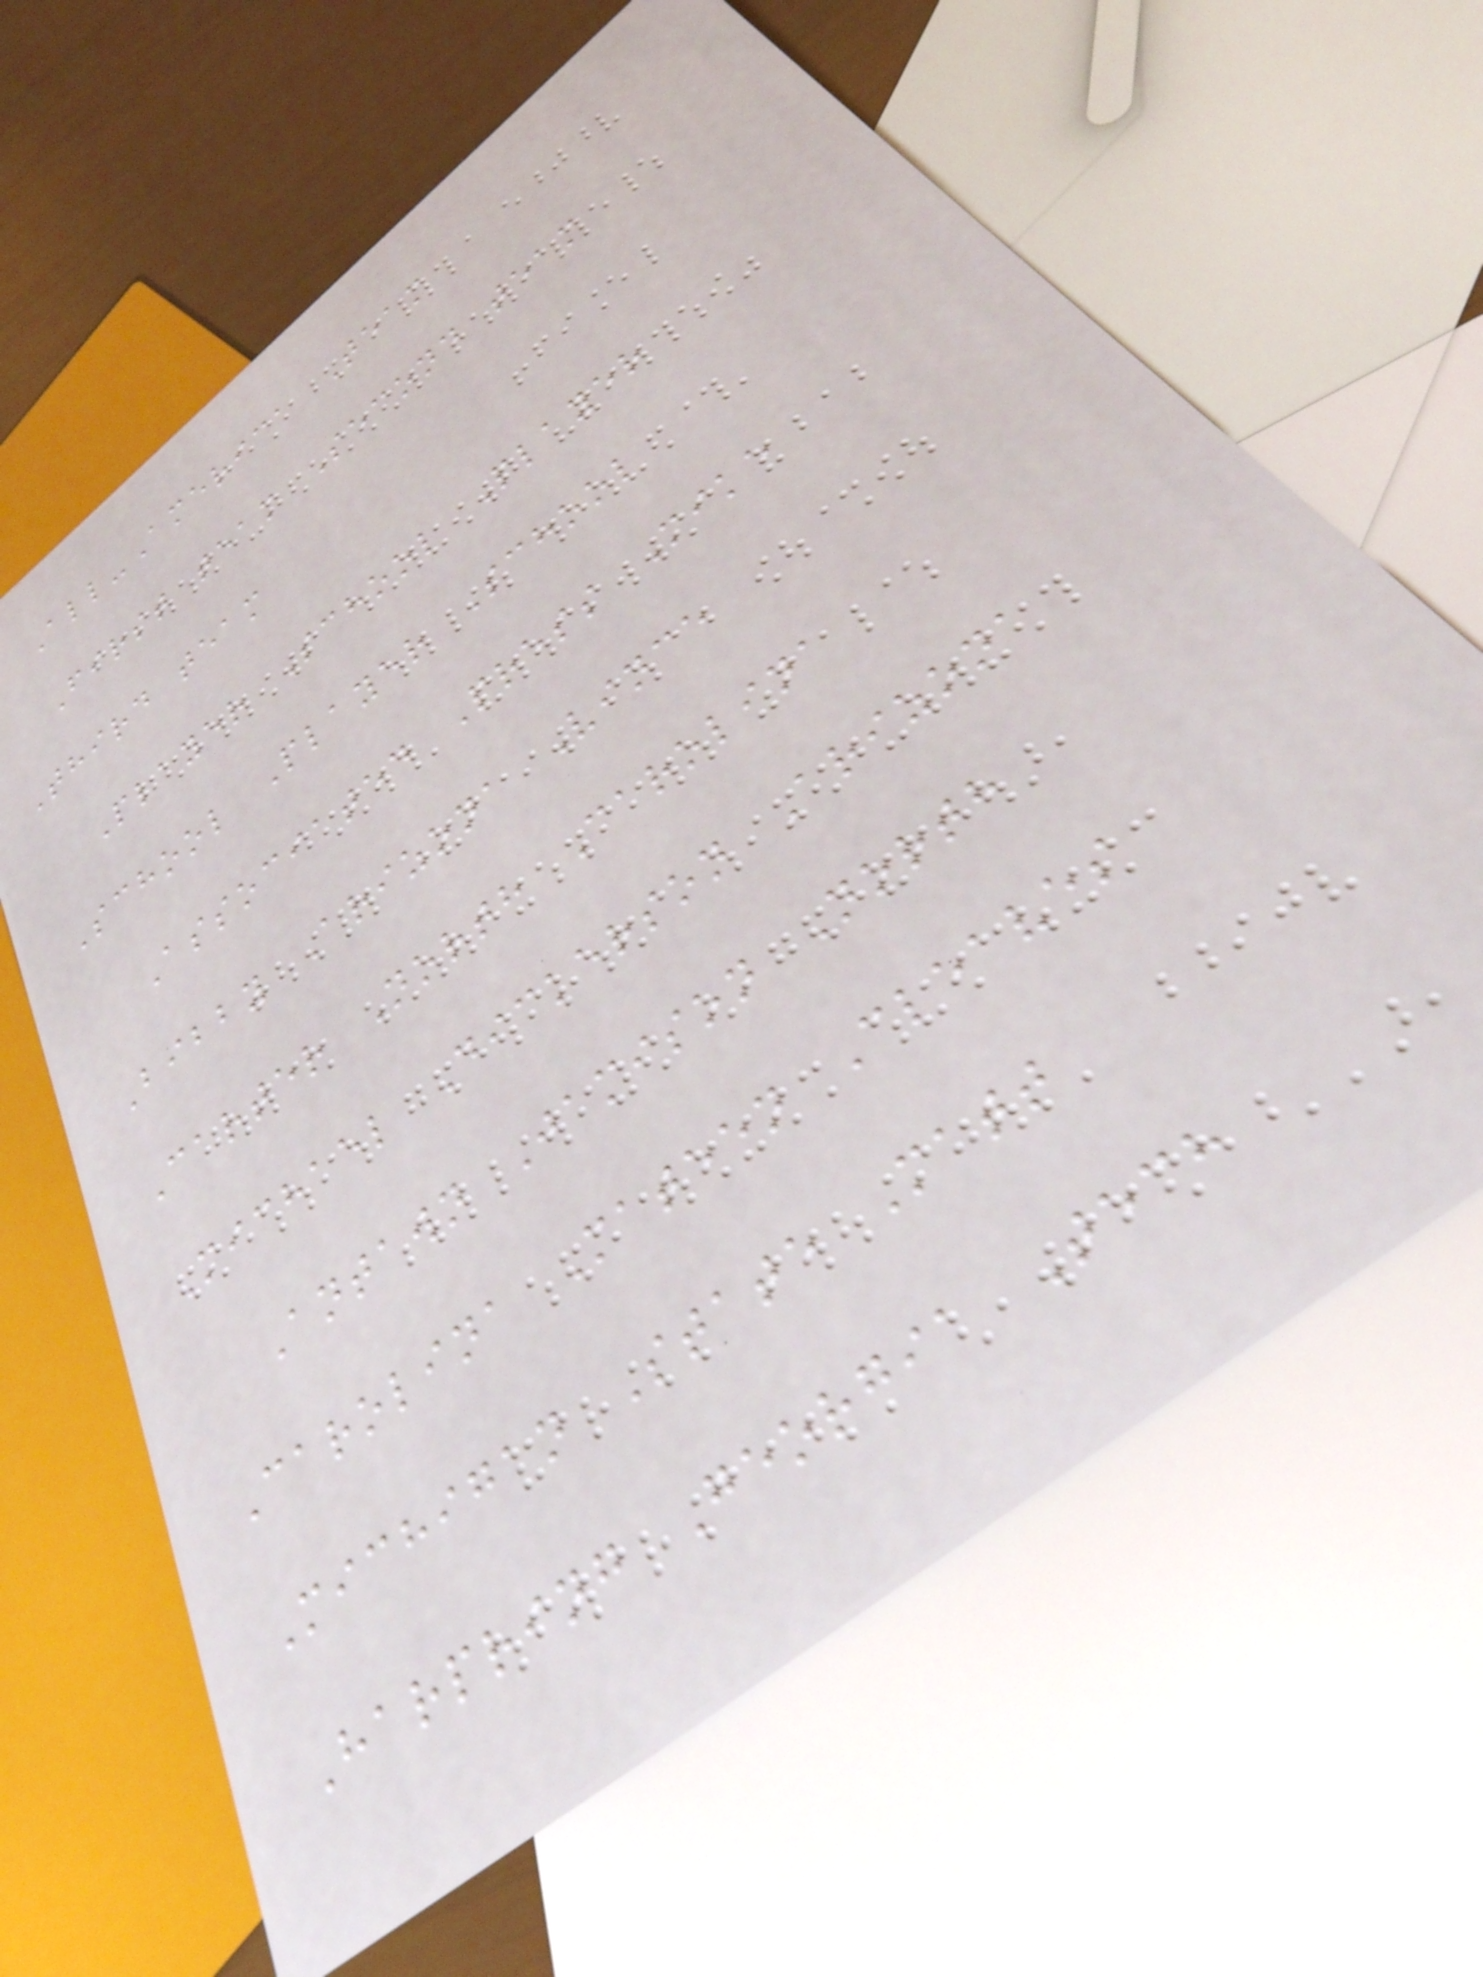All-America Team
First team Second team
Third team
Player School Player
School Player School
Associated Press Mike
Bibby Arizona Vince
Carter North Carolina
Michael Dickerson Arizona
Antawn Jamison North
Carolina Mateen Cleaves
Michigan State Matt
Harpring Georgia Tech
